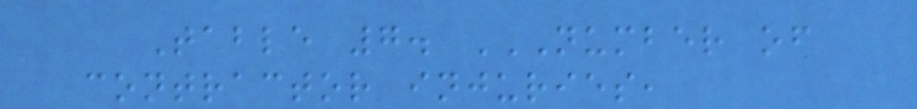Table 7. NUMBER OF
CONTRACTOR INJURIES,
